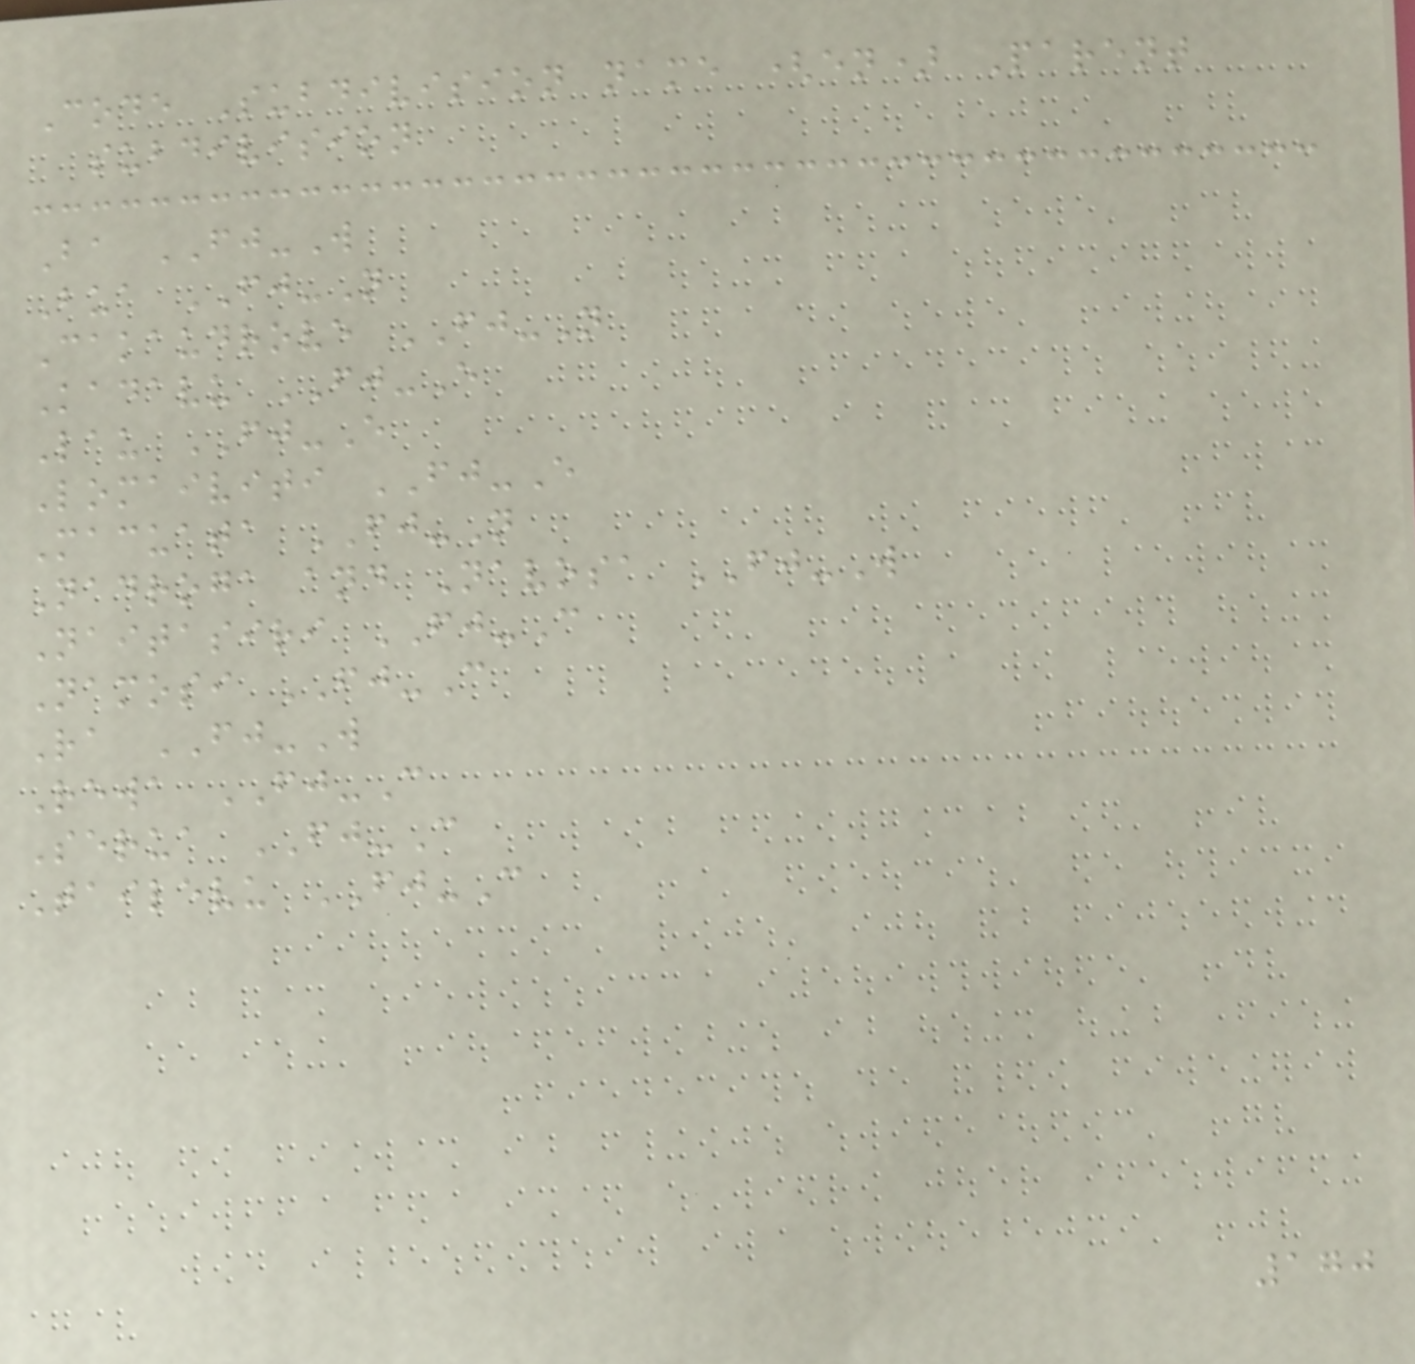Code Subdivision name (en) Parent
subdivision
Ba FJ-W
Bua FJ-N
Cakaudrove FJ-N
Kadavu FJ-E
Lau FJ-E
Lomaiviti FJ-E
Macuata FJ-N
Nadroga and Navosa FJ-W
Naitasiri FJ-C
Namosi FJ-C
Ra FJ-W
Rewa FJ-C
Serua FJ-C
Tailevu FJ-C
170
